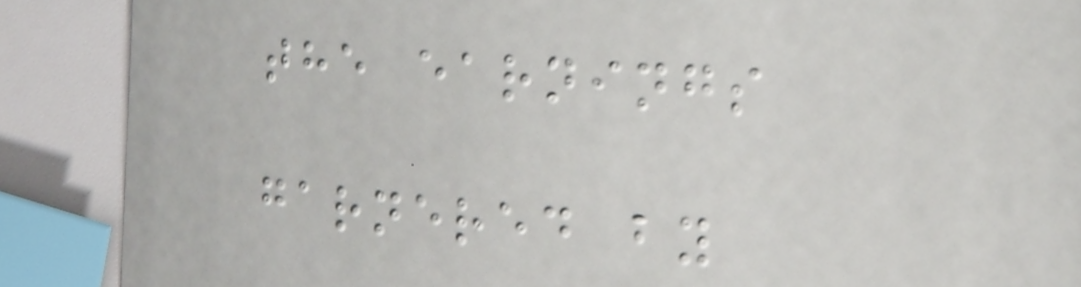the earnings
garnered by
